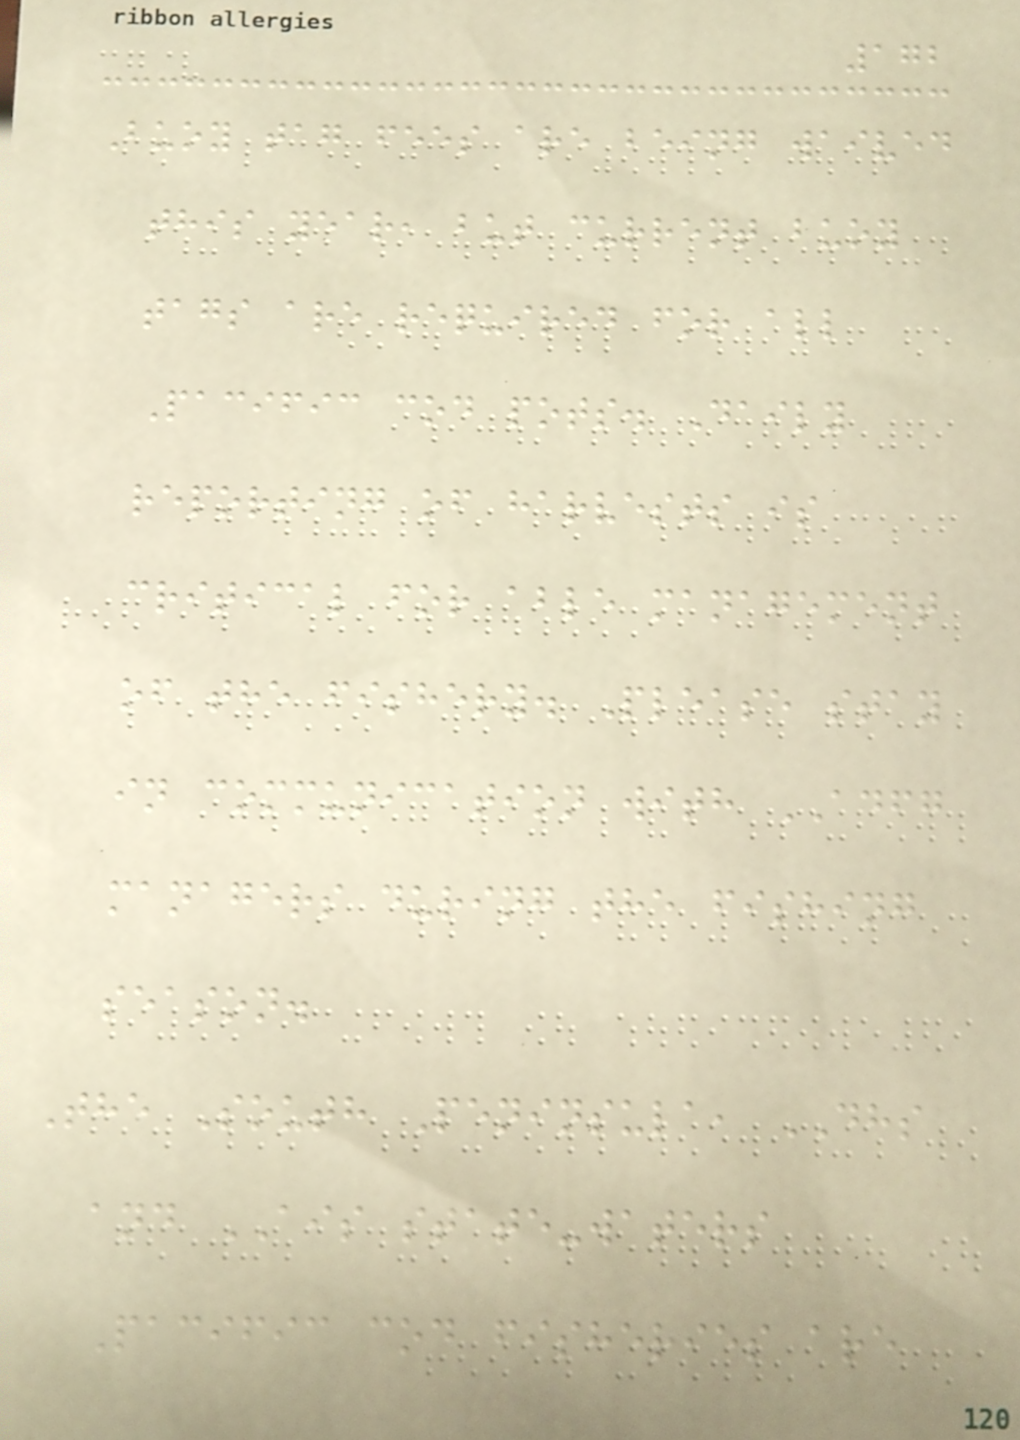172
Buoy tag fees are being waived
this year, but current buoy
tags are required for all
Pacific cod pots. Daily
reporting of harvests is
critical for able management
of the fishery. Please stay
in communication with ADFG
managers during the fishing
season.
The South Peninsula, DHS
and AIS state-waters
Pacific cod fisheries are
